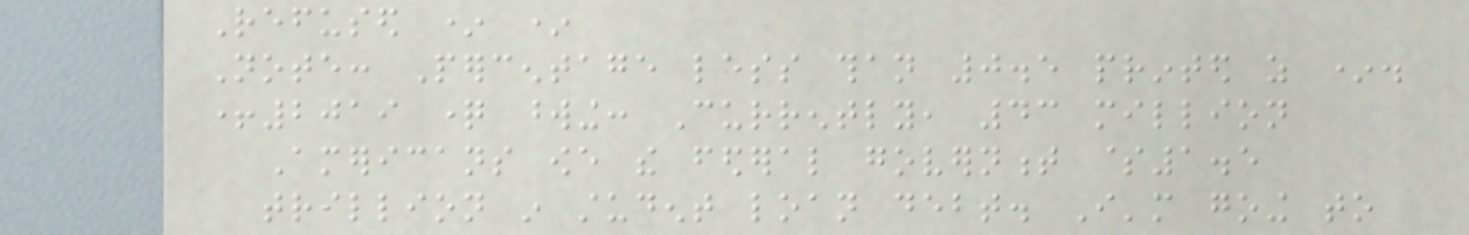Refused * *
Note: Percentage less than 0.5 printed as *.
+2019 question wording: Currently, 43 million
Americans owe the federal government $1.5
trillion in student loan debt. I'm going to
